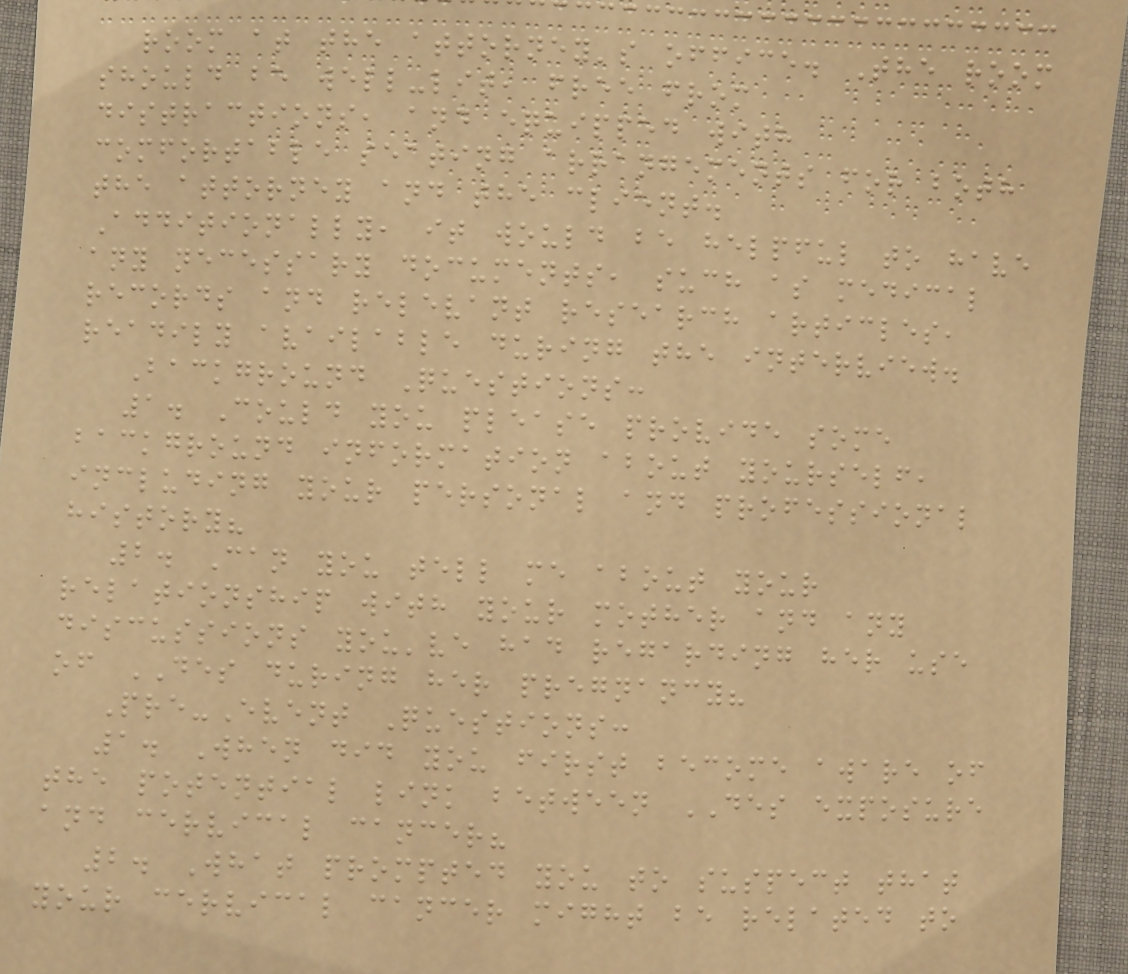room at the attorney's office. The room
should be well-lit, free from
distractions, and equipped with
comfortable seating arrangements for both
the attorney and the client.
Additionally, it would be helpful to have
any necessary documents, such as medical
records and relevant research articles,
readily available during the interview.
Background Questions:
1. Could you please provide some
background information about yourself,
including your personal and professional
history?
2. Can you tell me about your
relationship with your mother and any
discussions you've had regarding her use
of DES during her pregnancy?
Pre-Event Questions:
1. When did you first become aware of
the potential link between DES exposure
and cervical cancer?
2. What prompted you to suspect that
your cervical cancer might be related to
